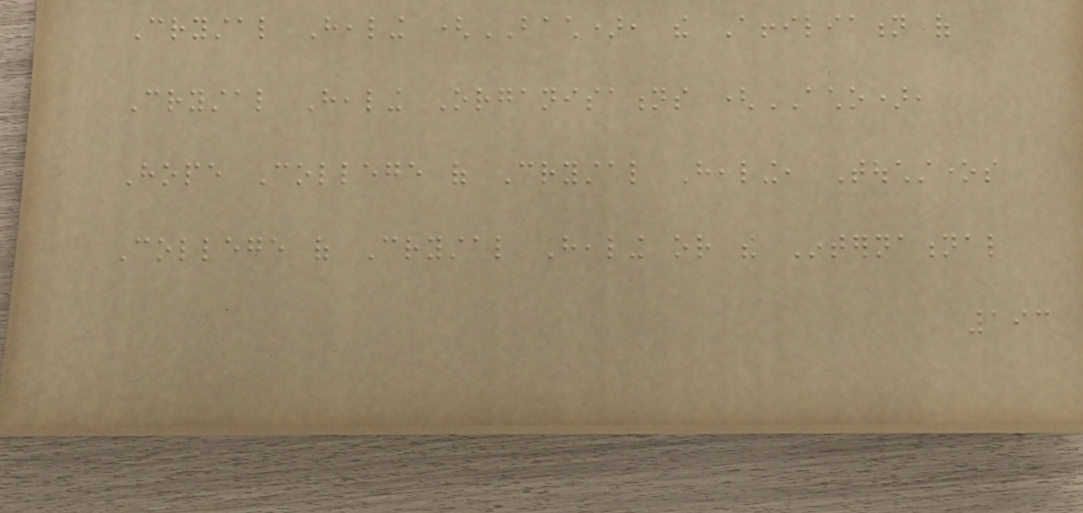Crystal Healing (BACH), the Affiliation of
Crystal Healing Organisations (ACHO),
Hope College of Crystal Healing, Touchstones
College of Crystal Healing or the International
193
